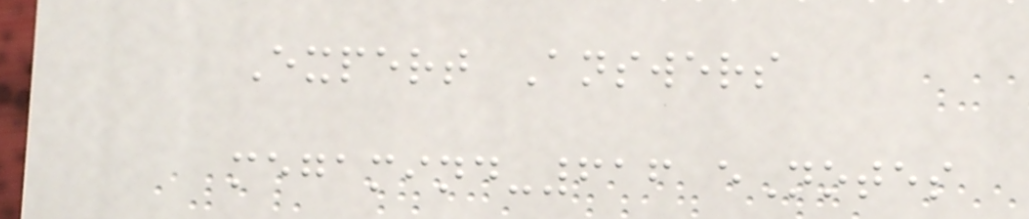Expert Answers
megamind-616 eNotes
